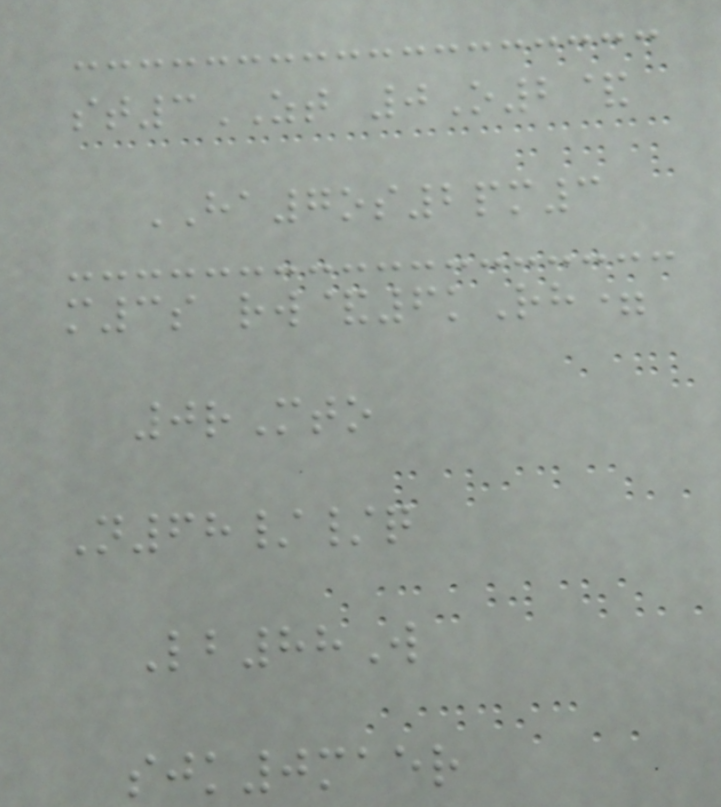st3ZT 0O2&
HA7os2pm3
m3s rw&6kRh=
0rMto
N68//q
Lb88W
sjk0maer
